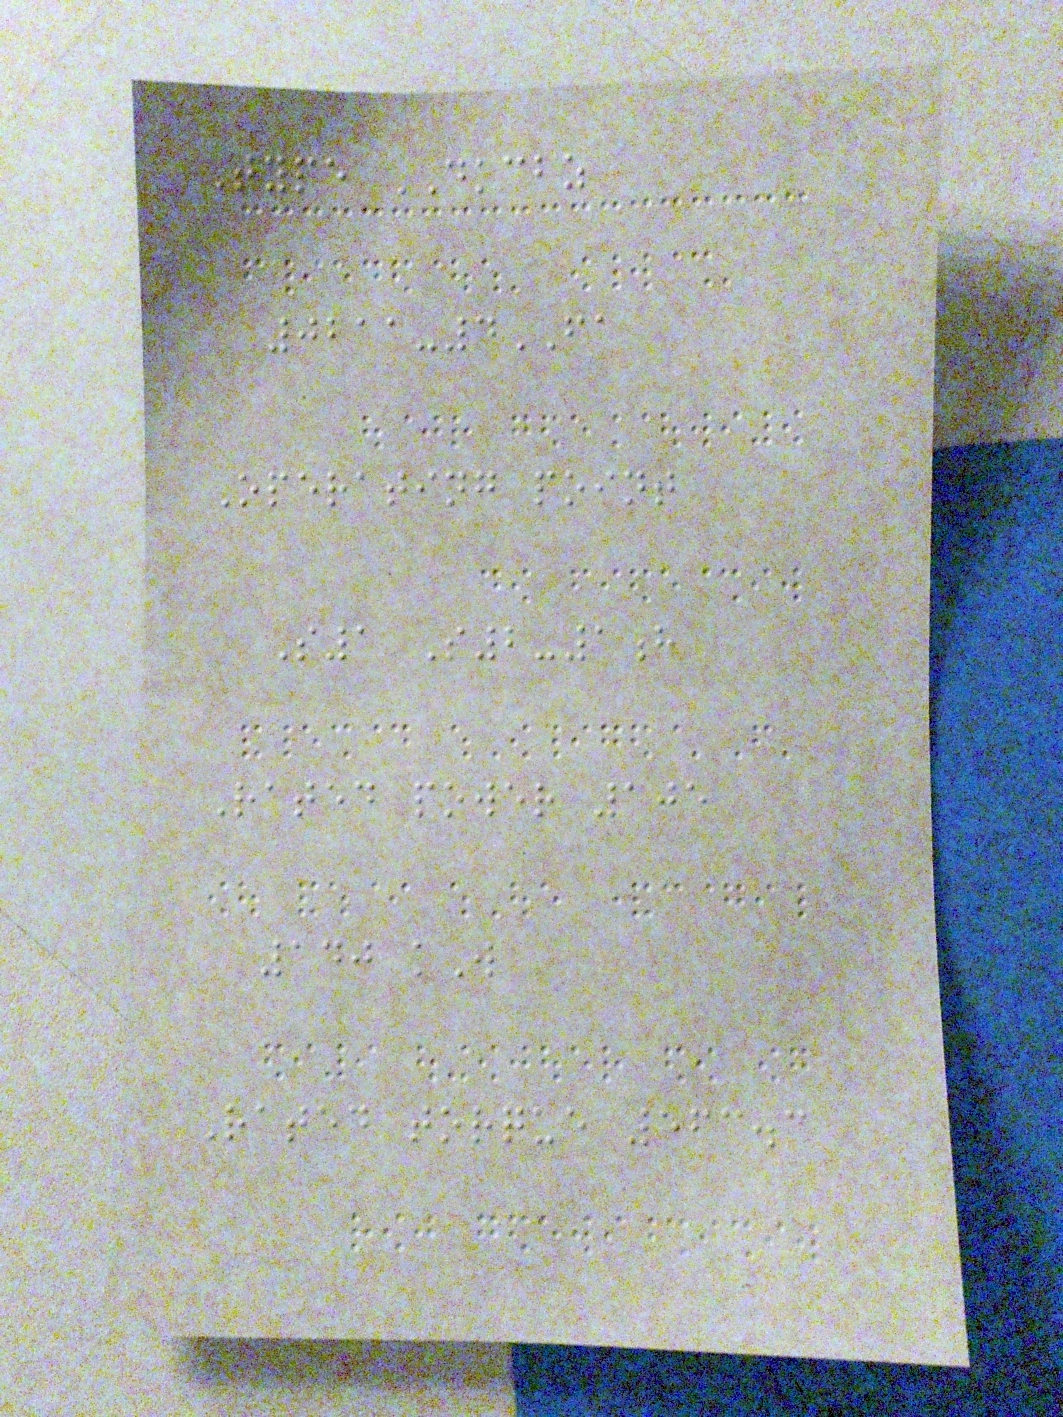Type DKCBZ
0211-4FA
Operating point
S1 S2-1h
Rated power 105
140 kW
Rated torque 563.3
